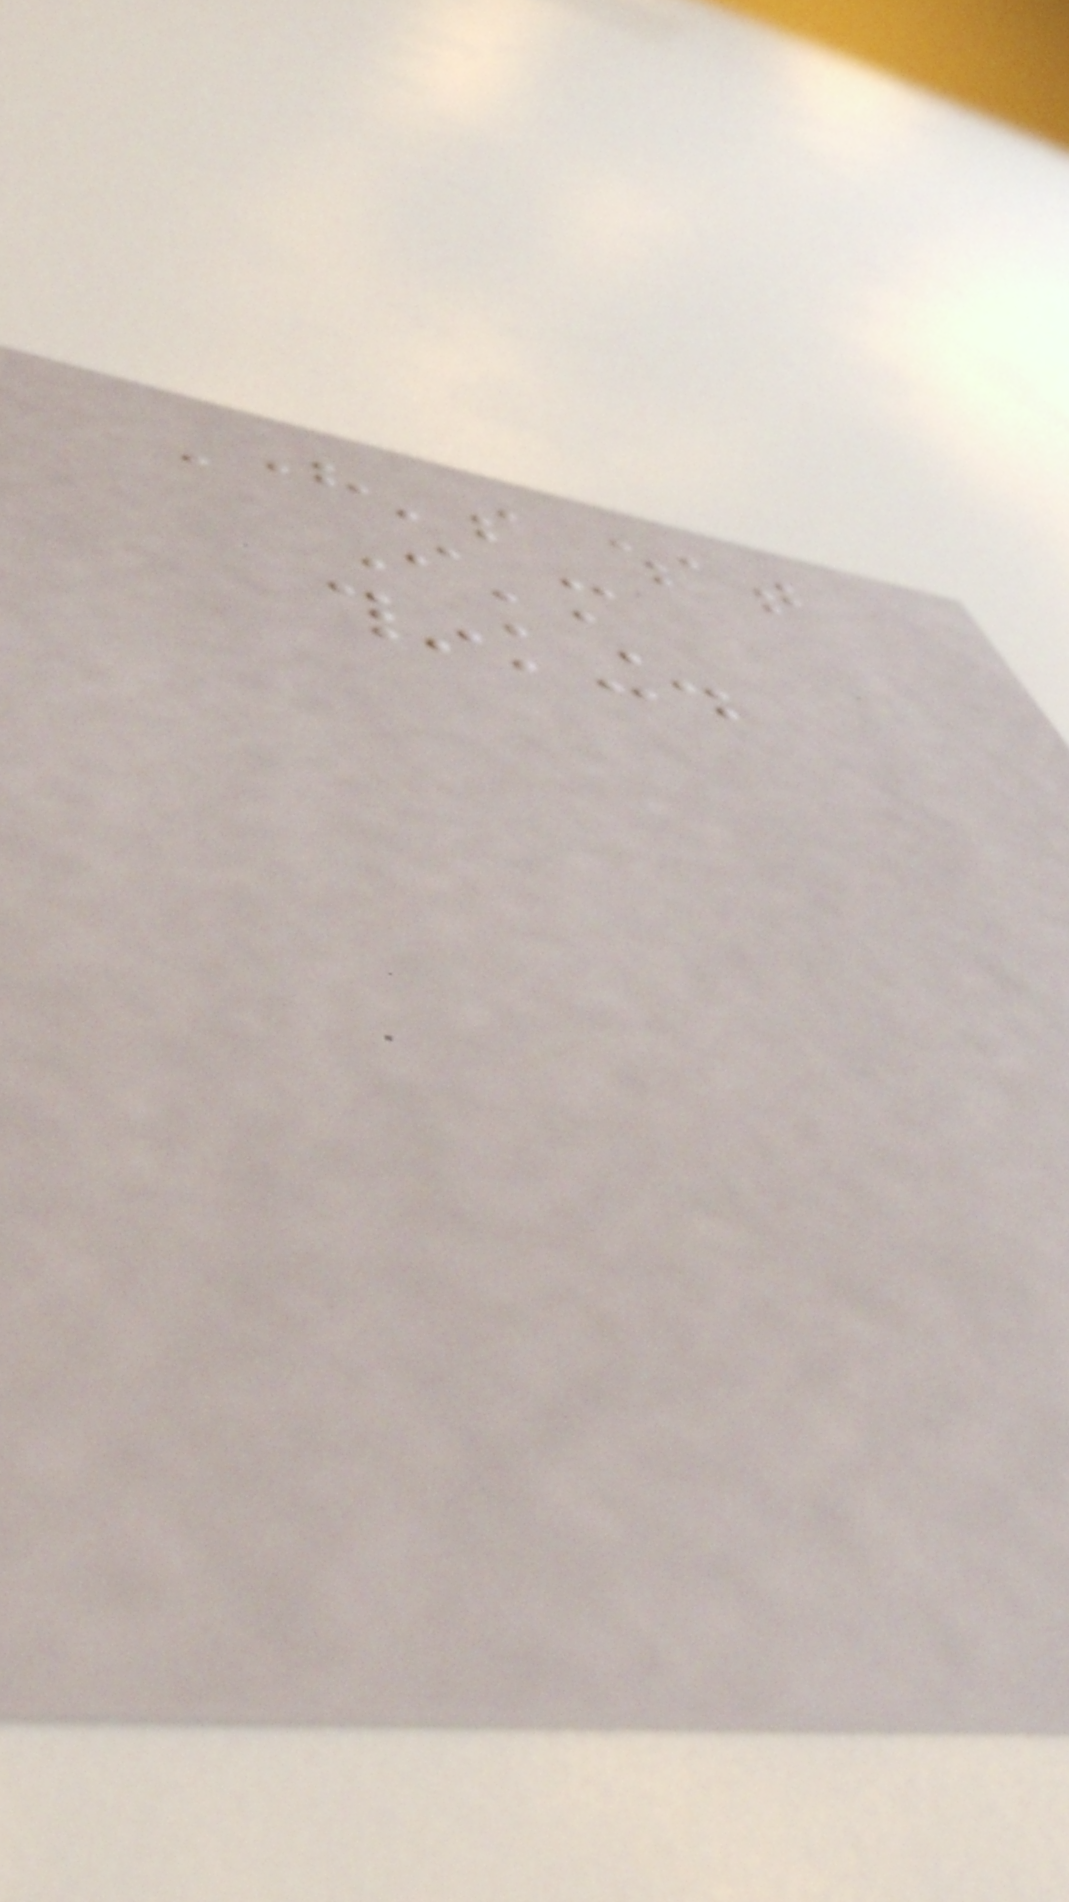Here's what
I'm
thinking.
